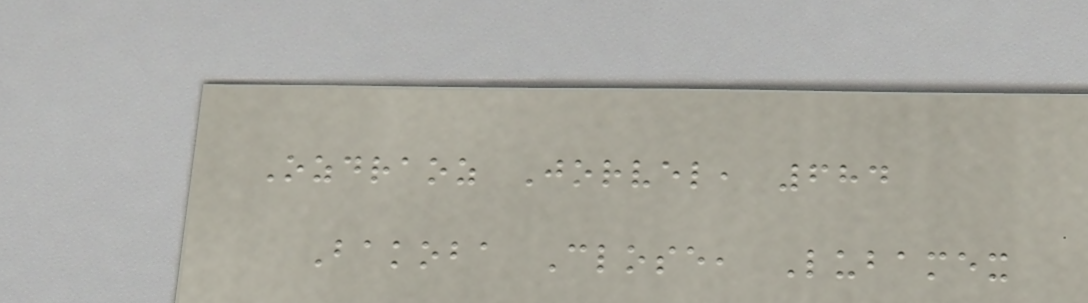Ozdraoz Jorvel, 684
Bakoba Close, Lubamex
